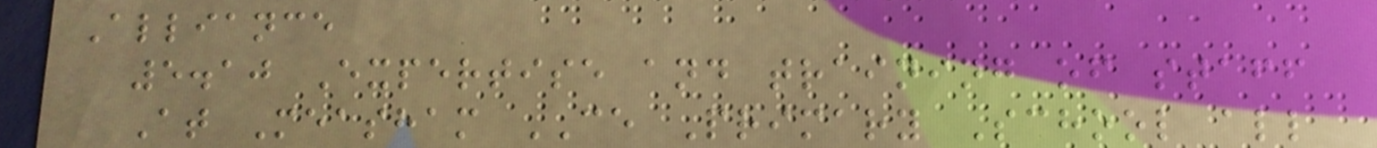Alliance
5.10 Expertise and training of staff
At Measham CE Primary School all
